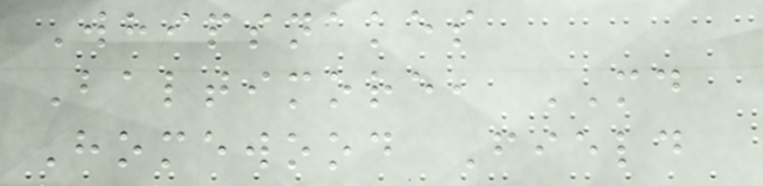Whipsnakes
Baltimore, MD
Homewood Field
